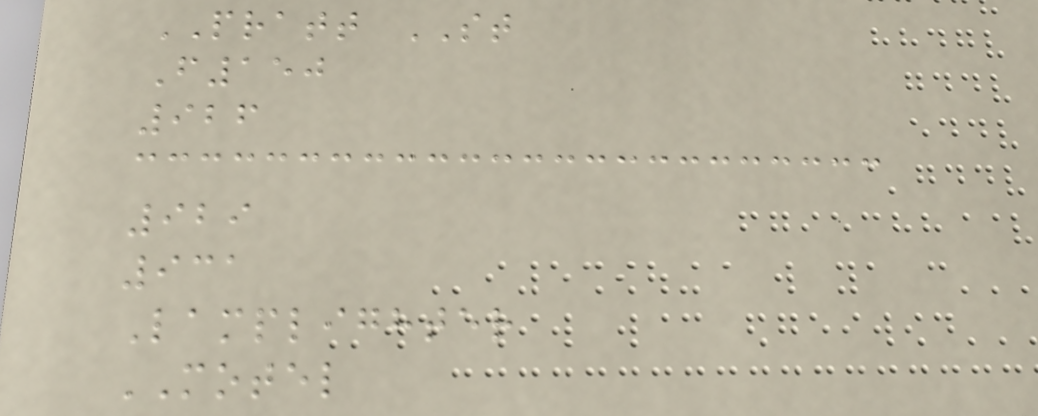PRATT ST
F150
926
929
931
Lamplighter
MOTEL
